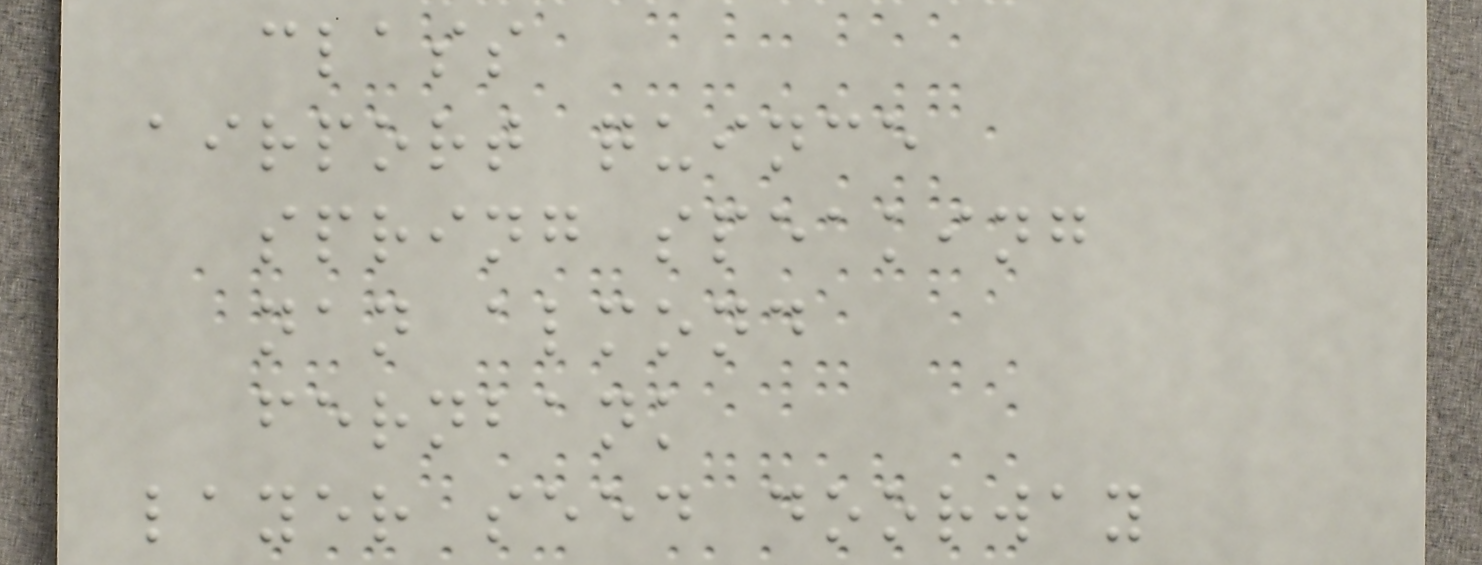class
airport quince
spring speaking
nan almond
fernbank
layer seed doorway
